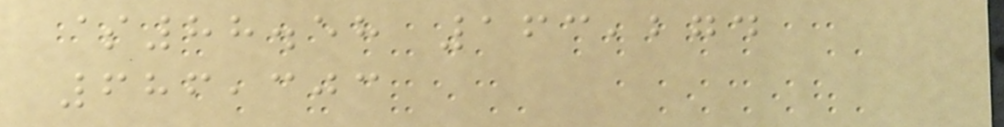$88.58 163,274
686,303
